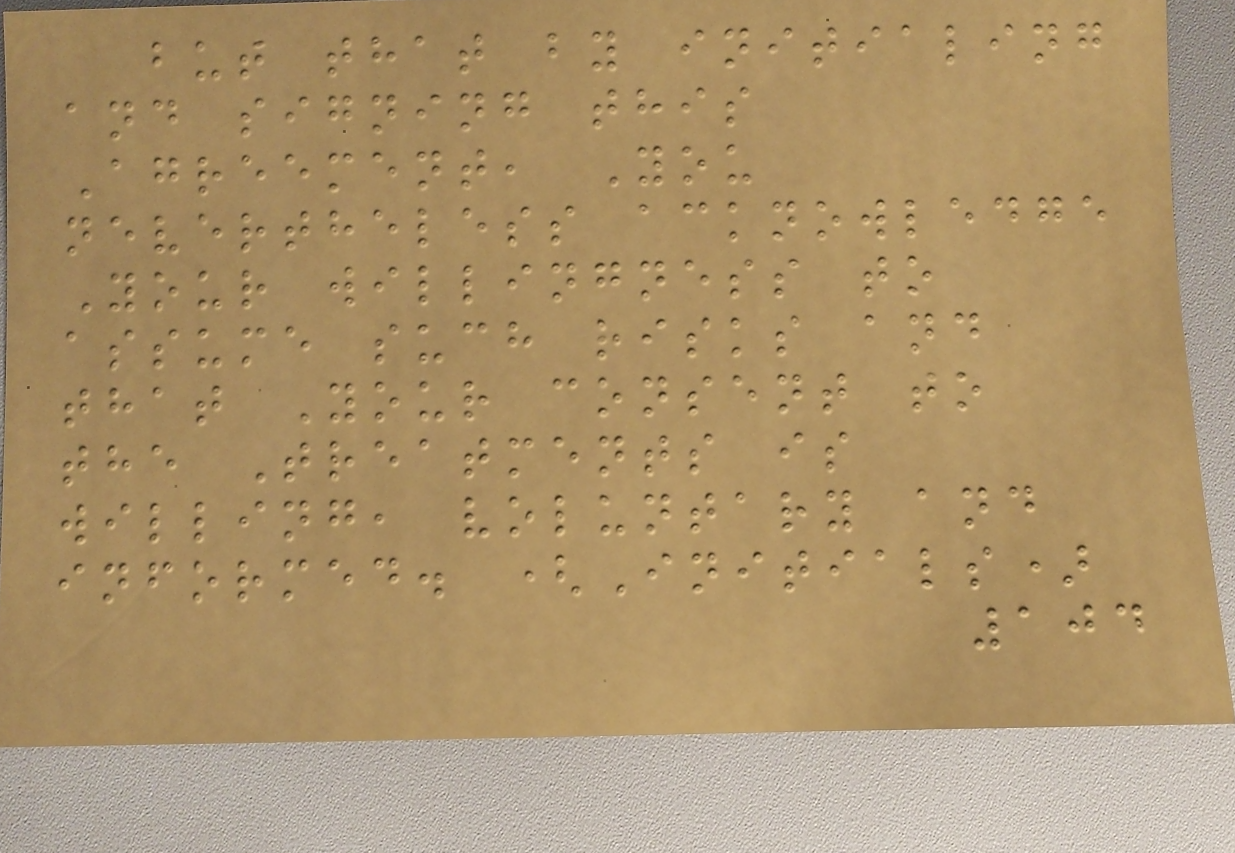but that by initialing
and signing this
Agreement, You
nevertheless acknowledge
Your willingness to
assume such risks and
that Your consent to
the Treatments is
willing, voluntary and
informed. (Initials)
104
